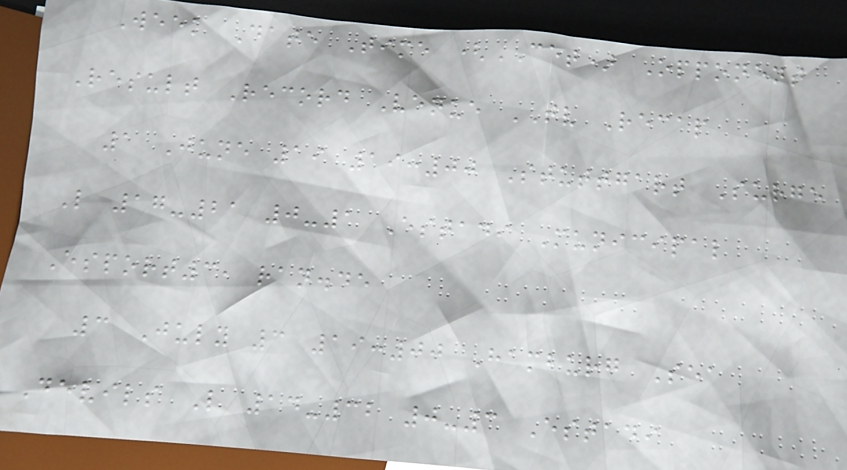Week Date Time (CET) Opponent
Result Record Venue TV Recap
1 June 19 19:00 Stuttgart Surge
L 17-21 0-1 Estadi Municipal
Esport3, ran.de
3 July 3 19:00 Hamburg Sea
Devils L 14-32 0-3 Estadi
